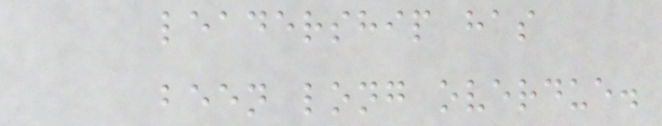leadership has
been long overdue.
